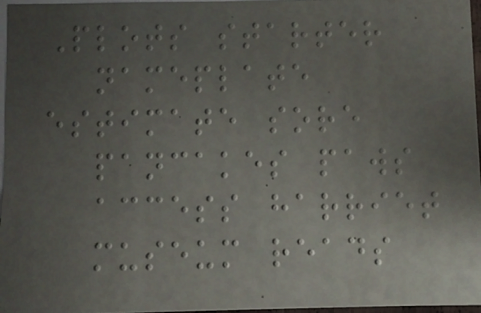Plots starter
nameplate
estimate sore
pancakes paws
access harriet
museum reads
